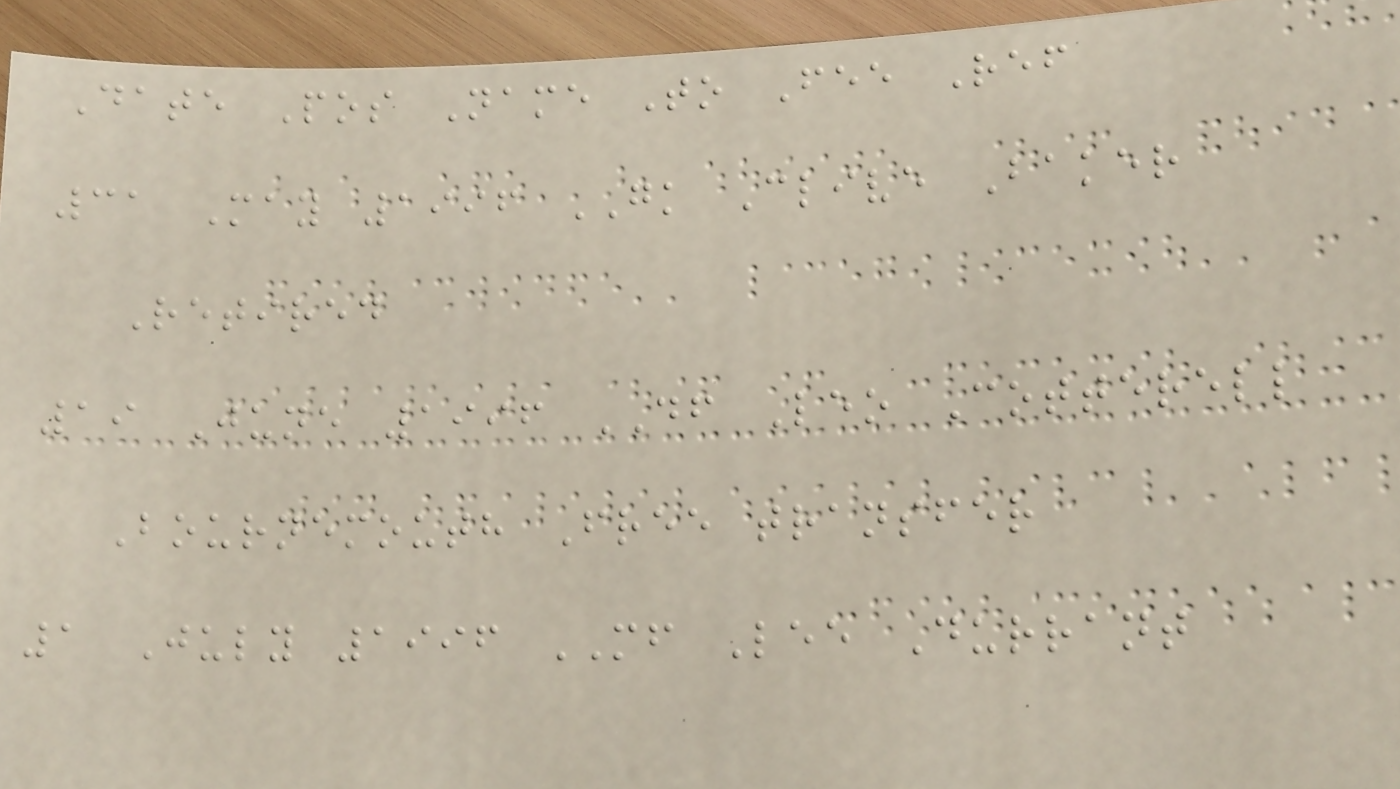Date Pos Name To Fee Ref
31 May 1996 GK Clive Baker
Retired
19 June 1996 DF Leo Cotterell
Bournemouth Free transfer
1 July 1996 MF Lee Durrant
